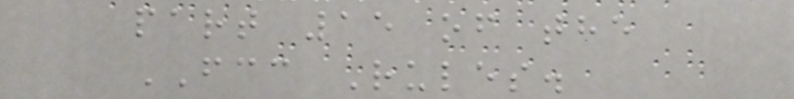part 15 of the
FCC Rules.
